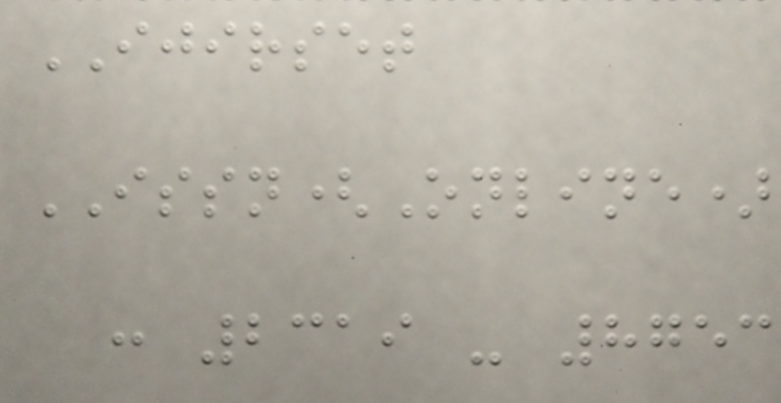IJIRSET
ISSN(Online)
: 2319 - 8753
